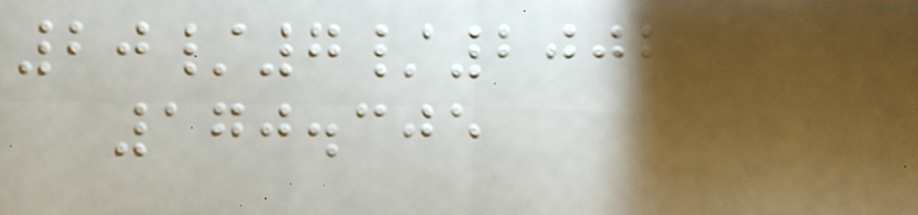20/7/2002
170.305
